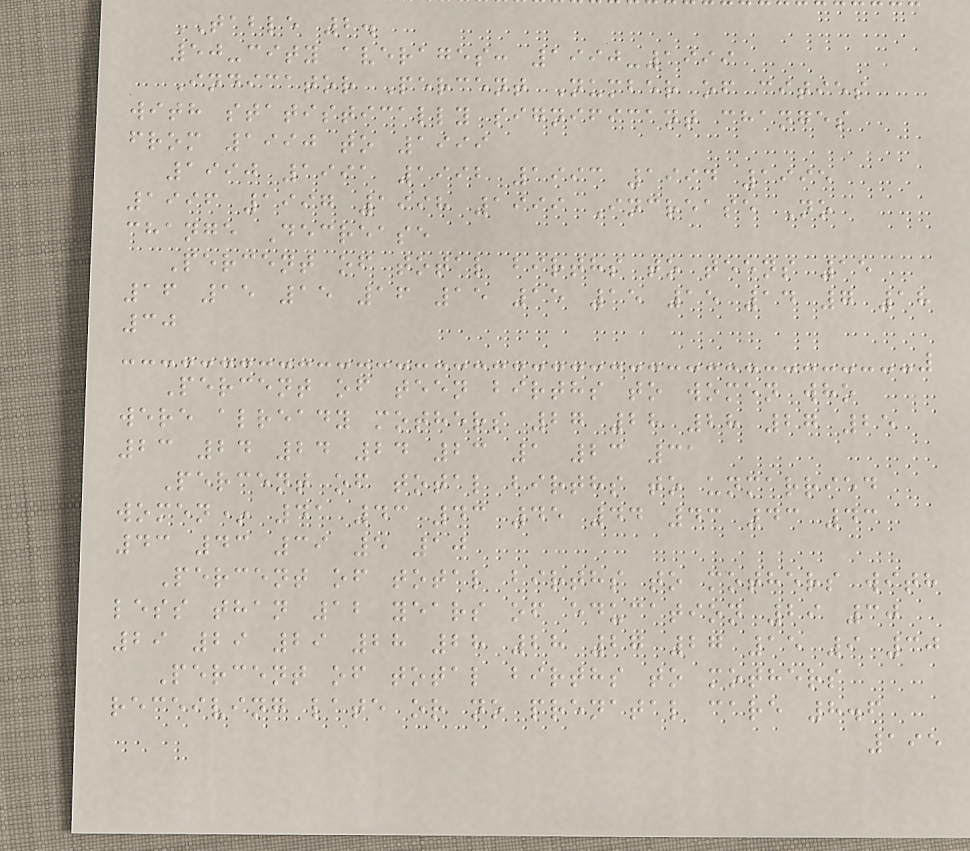TABLE 2.
50-city averages: 1990-1999
Indicator Percent Number of cities
with statistically significant changes
from 1990 to 1999
1990 1991 1992 1993 1994 1995
1996 1997 1998 1999 Increase No
change Decrease
Percent of total births to teens 15
16 15 15 16 15 15 15 15 14 7 18
30
Percent of teen births to women who
were already mothers 27 28 28 27 25
23 24 24 24 23 1 23 31
Percent of total births to unmarried
women* 41 43 43 45 44 43 43 43
43 43 39 5 10
Percent of total births to mothers with
less than 12 years of education 29 30
29 29 29 28 28 28 27 27 15 9 30
Percent of total births to mothers
receiving late or no prenatal care 8.6
195
